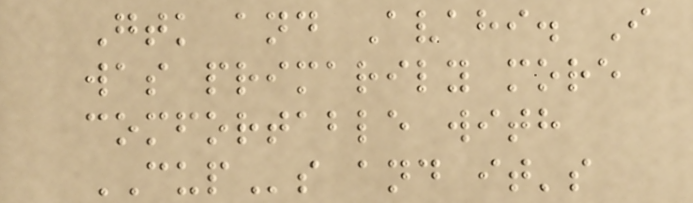Gtk and Avahi. I
was primarily more
comfortable with
CUPs and it's
